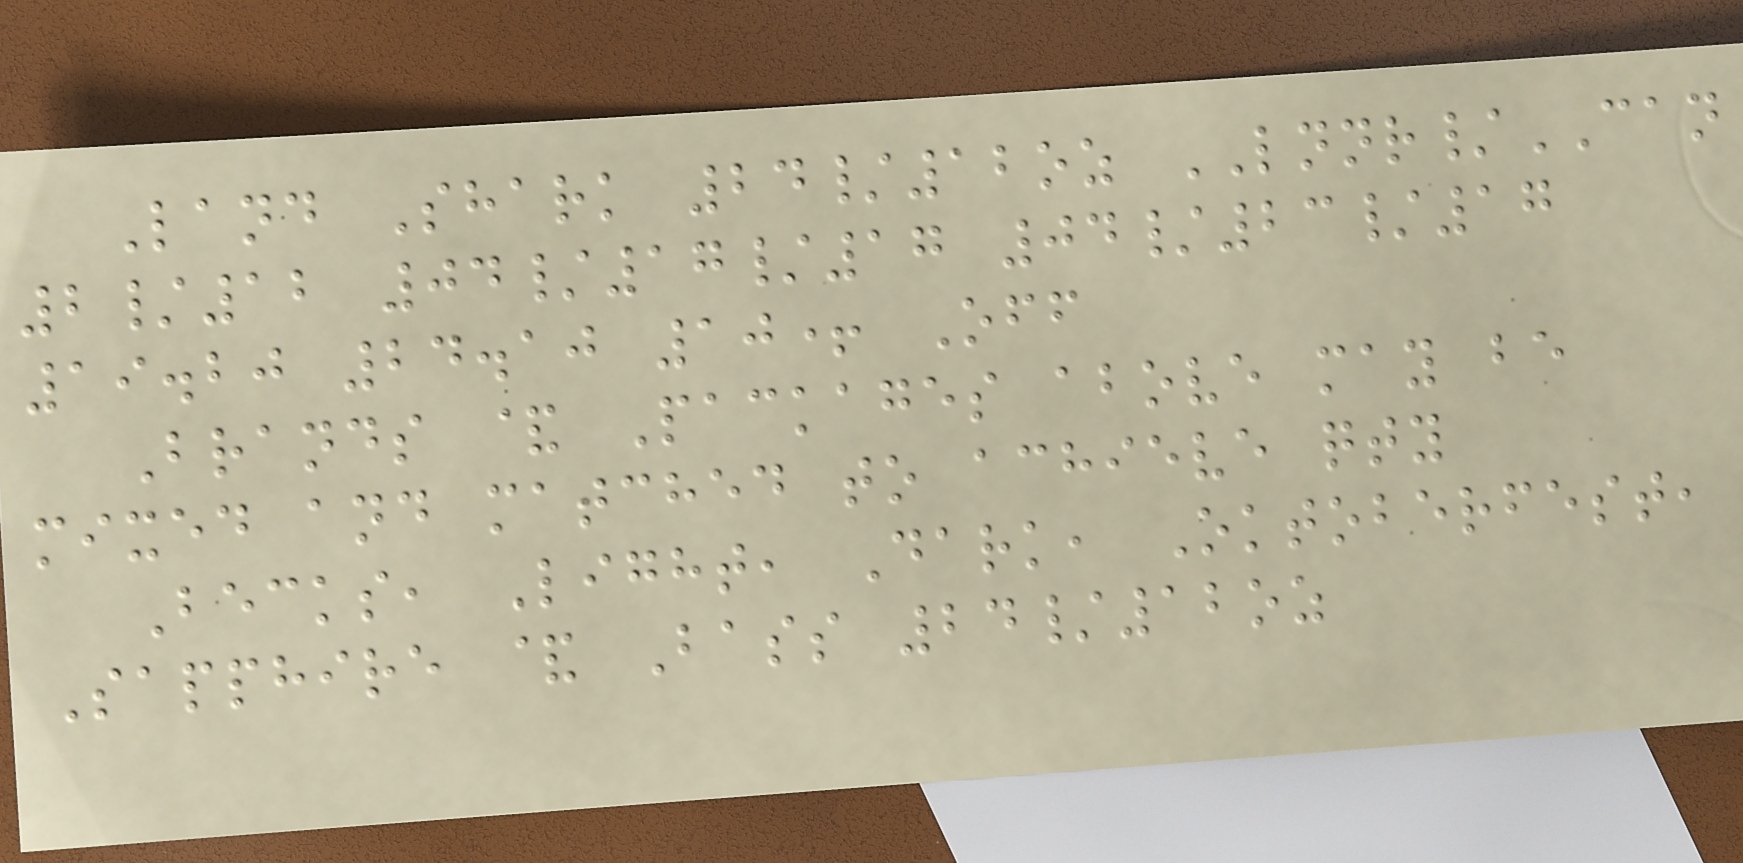Land Shark 24/12oz LNNR/CAN
2/12 04/17/17 04/23/17
19.20 24.10 10+ Off
Brands & Packages above may be
mixed and matched to achieve qty
Becks, Light, Dark, Oktoberfest,
Sapphire & Bass 24/12oz
